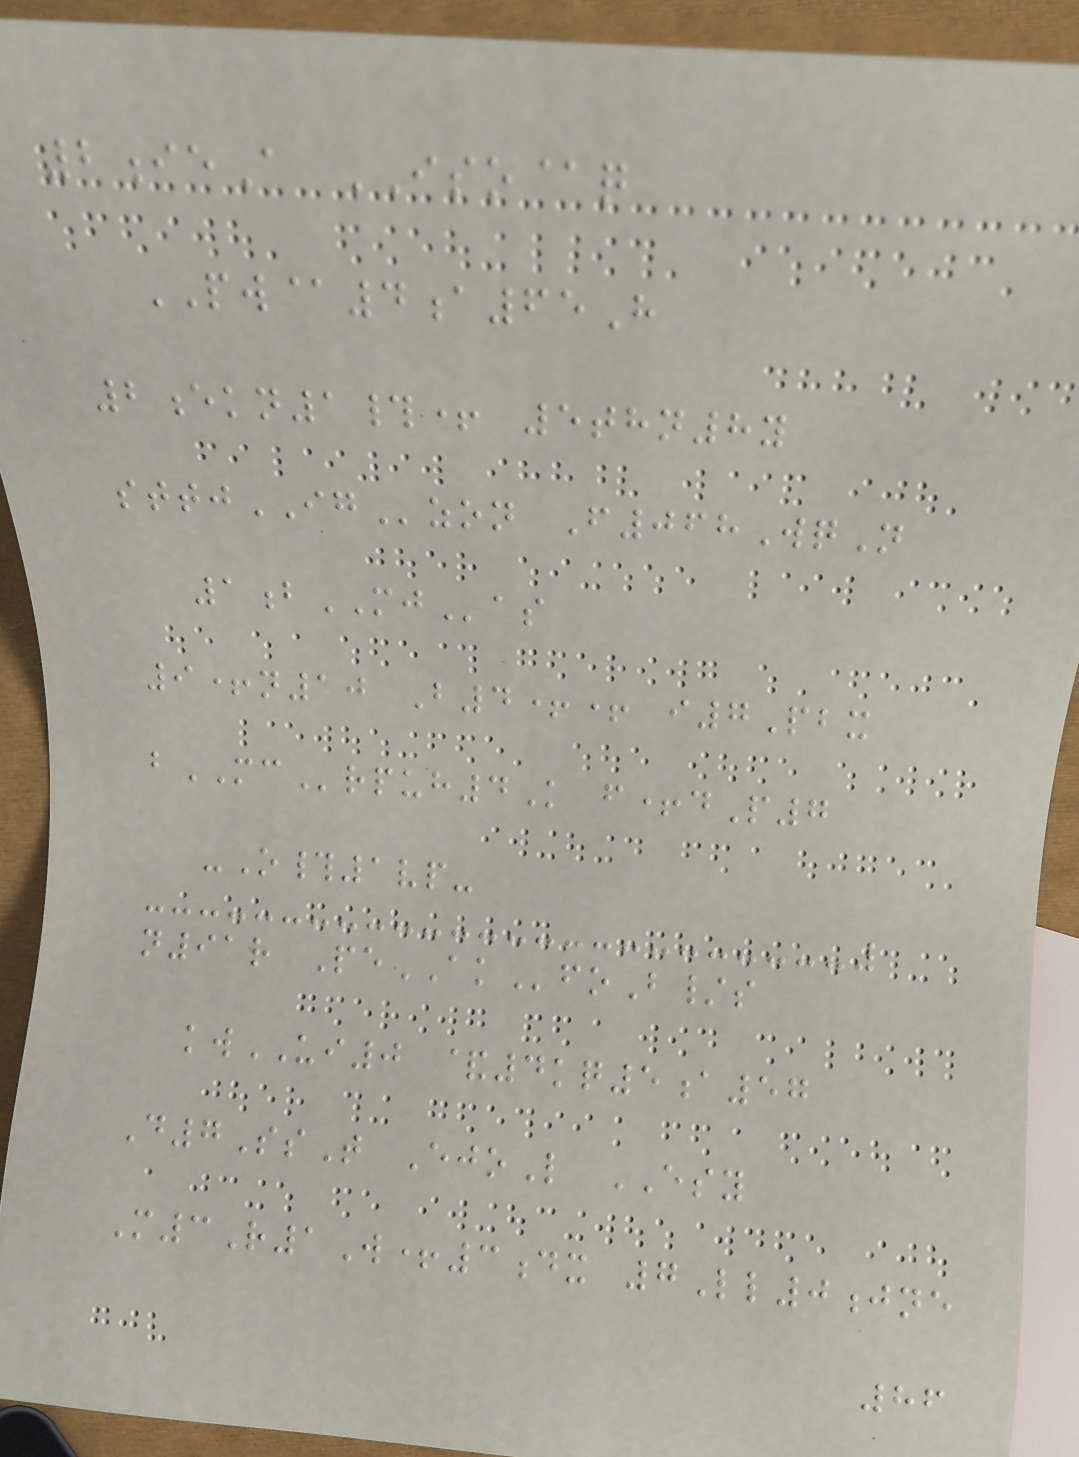2ieA ISO@q
PW@4a65H
2ekn1#+ 5thn8y
sttjIGzon F068WqN
1bMJas
9+n10 B4++ i7Pbx
bMCrpuh4K f+dP7
-O#1vp-
n91r PeAKfoB/s
kwUI0 &4kq5a57
D7SsT EjoL ESY
M3R1W+3dx 7Ll0jne
86
